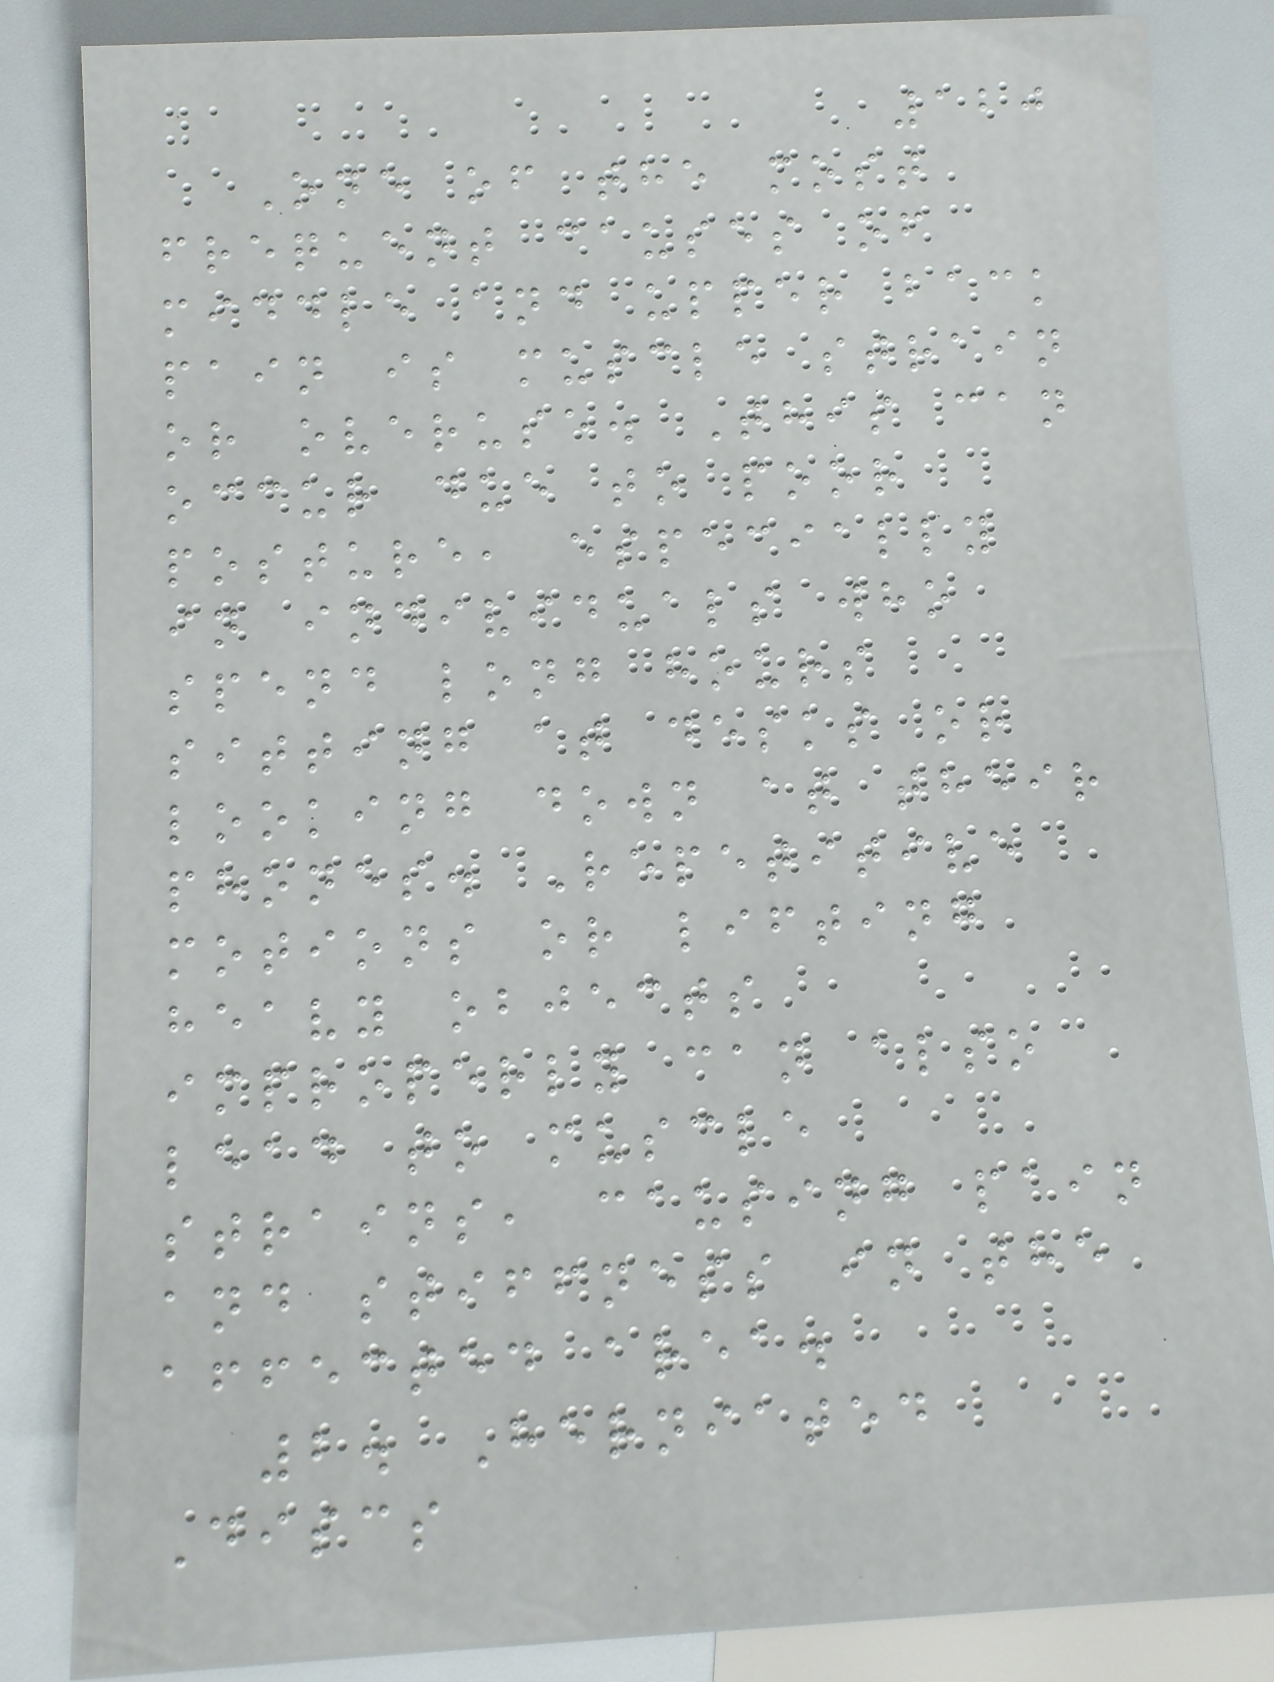120
One of the most
frequent causes of
middle and upper back
pain is muscle strain
or overuse. This can
occur due to poor
posture, especially
in individuals who
spend long hours
sitting at desks or
looking down at their
phones. Repetitive
motions or lifting
heavy objects
improperly can also
lead to muscle
strains, causing pain
and stiffness in the
affected area.
2. Herniated
Discs
